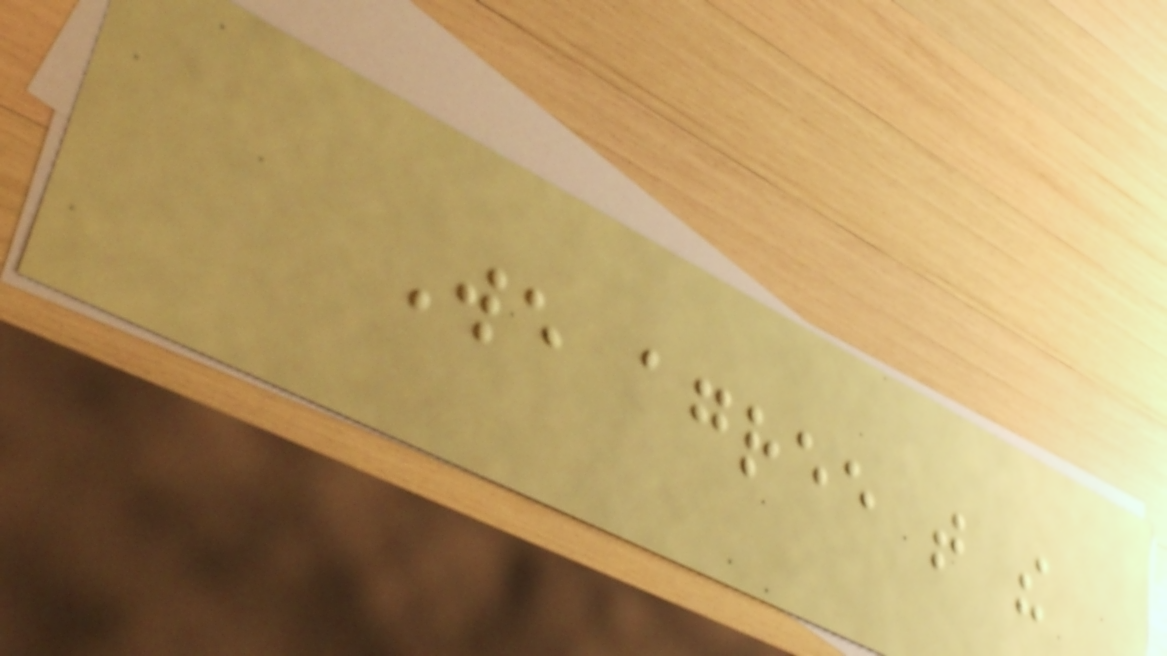We agree that the
